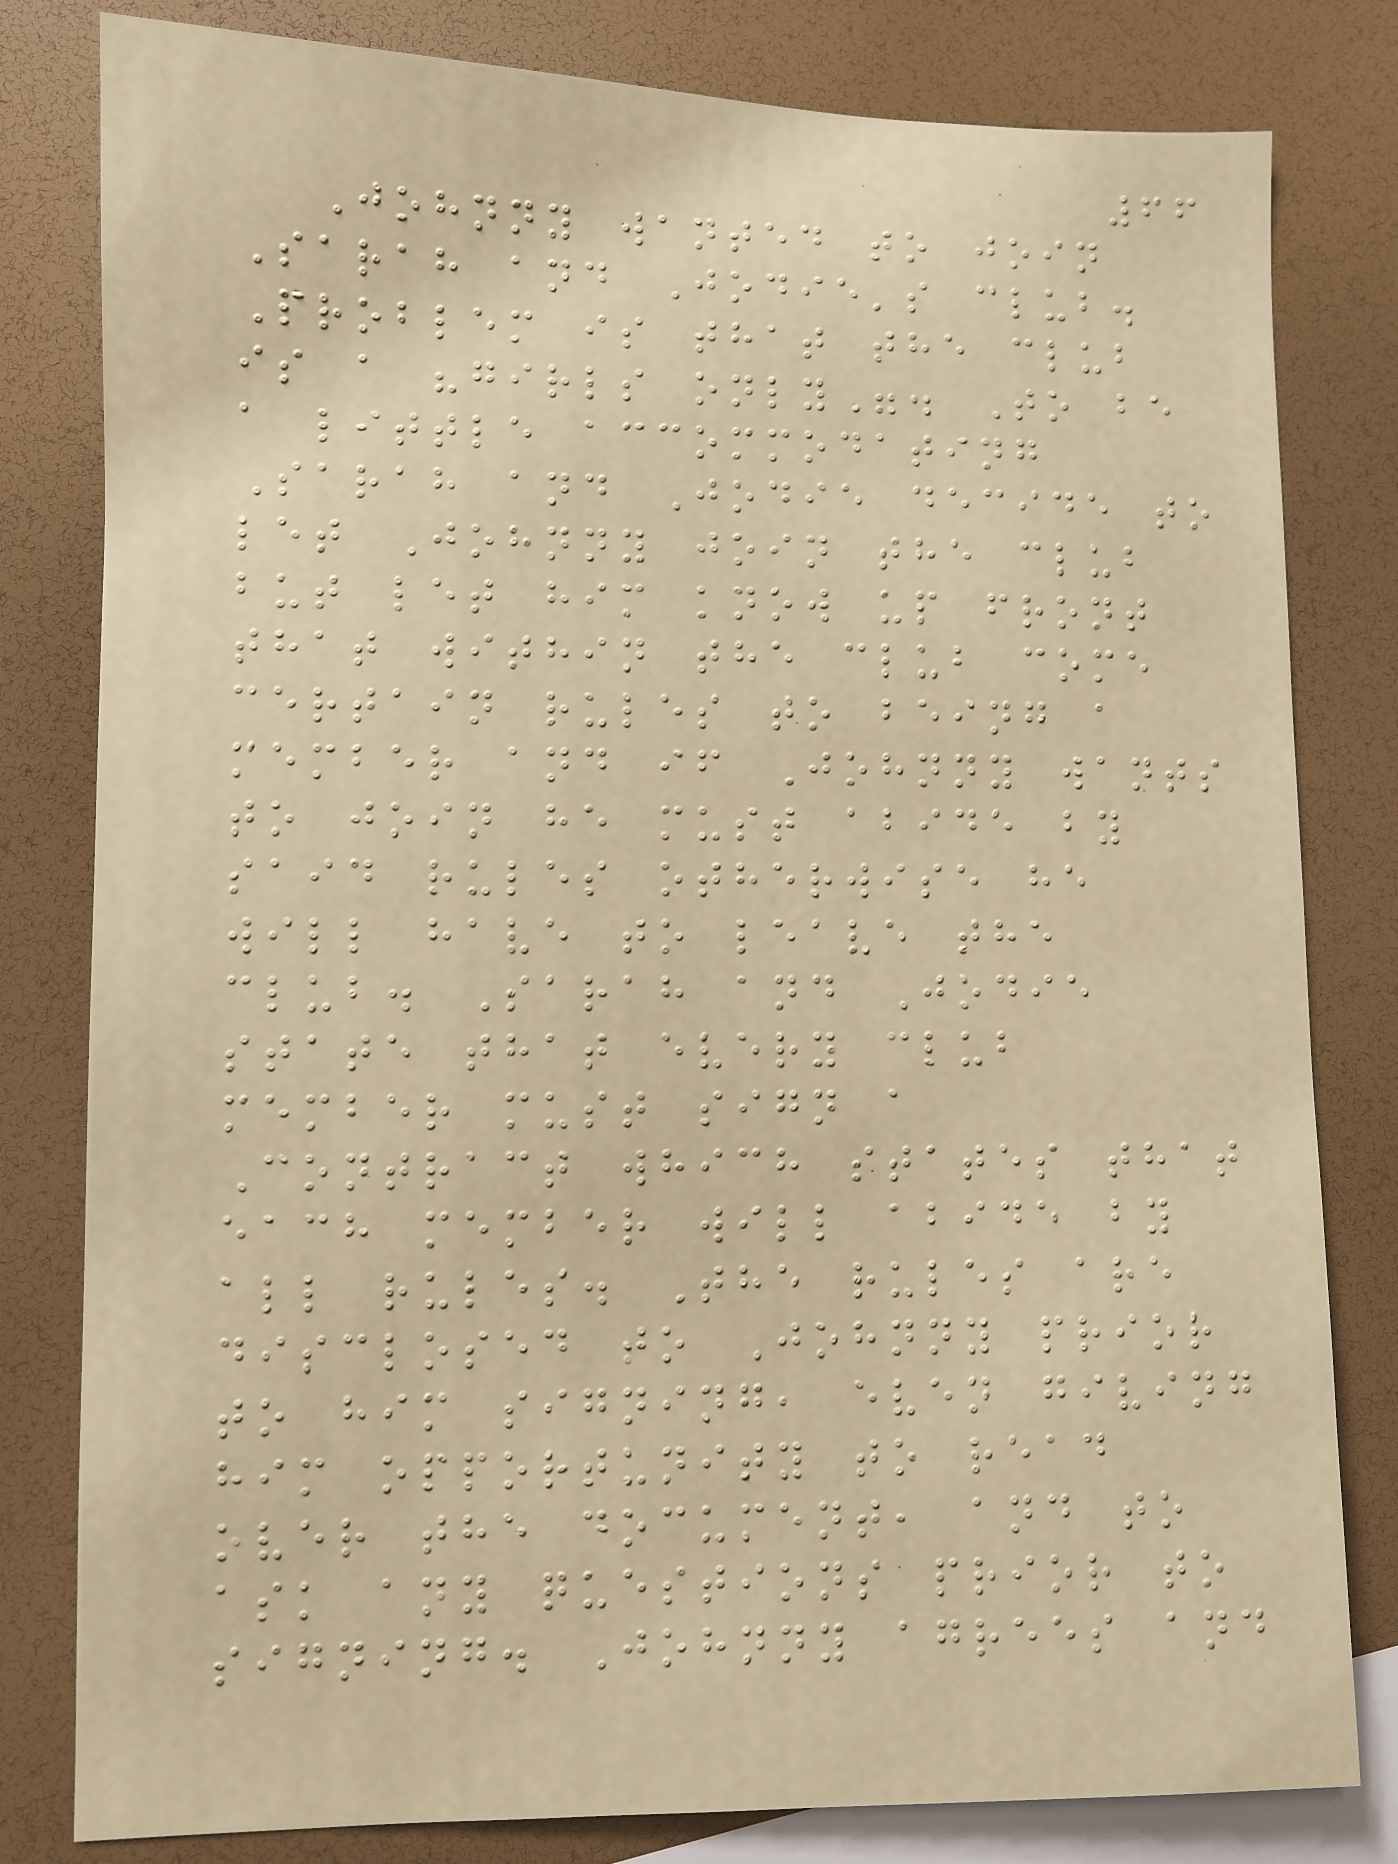66
Johnny wanted to join
Sarah and Jodie's club.
Problem is that the club
is a "girls only". To be
a little accommodating
Sarah and Jodie decide to
let Johnny join the club
but let him know up front
that within the club come
certain rules to being a
member and if Johnny wants
to join he must abide by
said rules otherwise he
will have to leave the
club. Sarah and Jodie
state that every club
member must sign a
Contract which states that
each member will abide by
all rules. The rules are
disclosed to Johnny prior
to him signing, even giving
him opportunity to read
over the document, and to
ask any questions prior to
signing. Johnny agrees and
